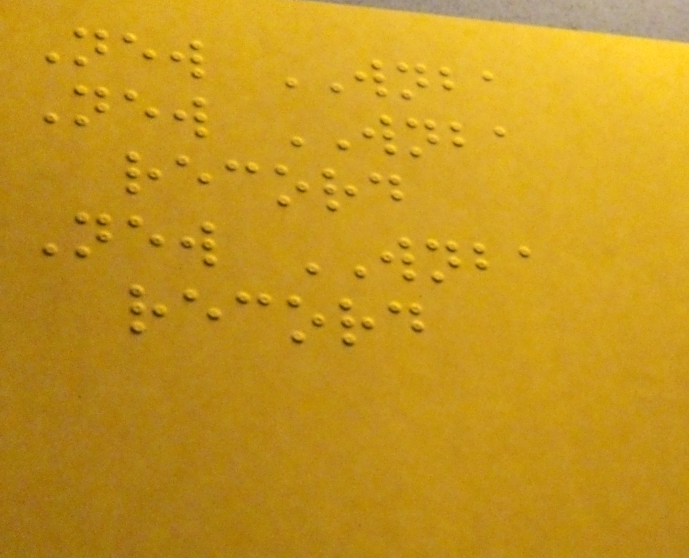New WNBA
New WNBA
record
New WNBA
record
